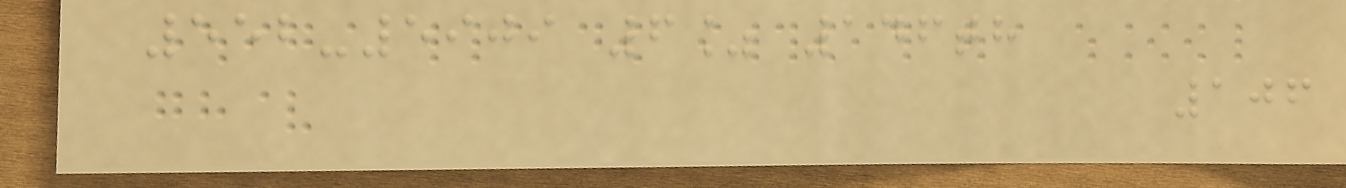552-5909 6% 146th
106
